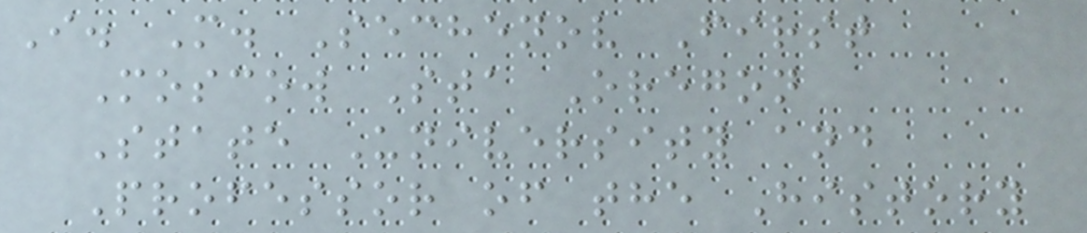I. M. Sechenov First
Moscow Sta Oregon
State University and
Professor of the History
